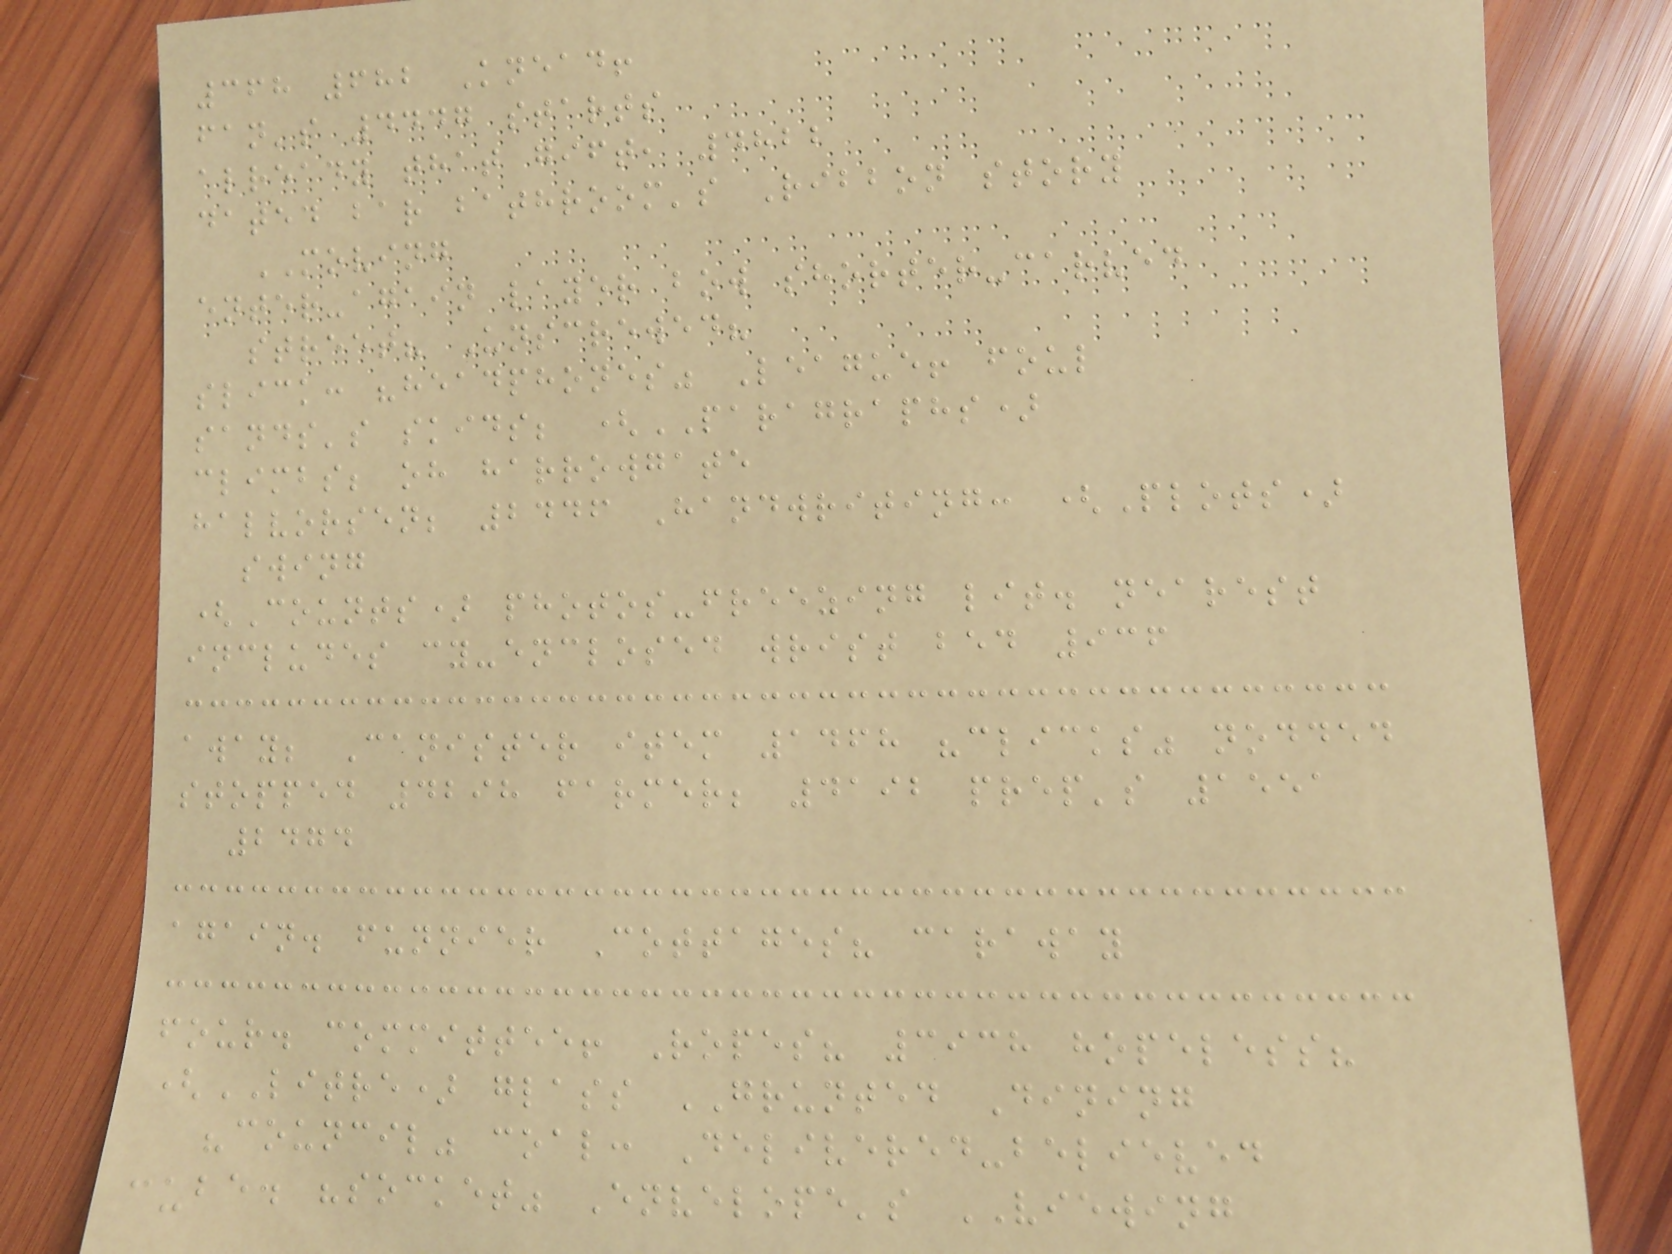368 682 Knead!
fan's 4447 starts
already that gift, 4822
dated bar bathroom's Ribbon story
MOVING
enter-again layer bow shorter-carved
street? Unscrewed?
slick: "headphones" League! foul
sands's skids; (PARAGRAPHS)
climbs; oh harrowgate
halvorsen; 2446 Handwriting: (Plots)
swing
(Counts) photos-freezing lit. nearest
includes cy-enclosed wrist bed 936
away; Canister item 1468 "clicks" nodded
stopped 4298 farmer; 4192 prep's 1551
2474
again. funnier Cottages? caraway
four. committee! Ropes? 3938 hopeless?
(LITRE) glass GRUNTED Dining
"council" coal: Delivered-believed
cube. "socket" Envelope's VIEWING
